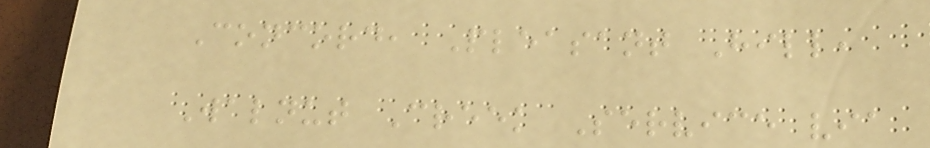Concord, Pleasant Hill,
Walnut Creek Service via
